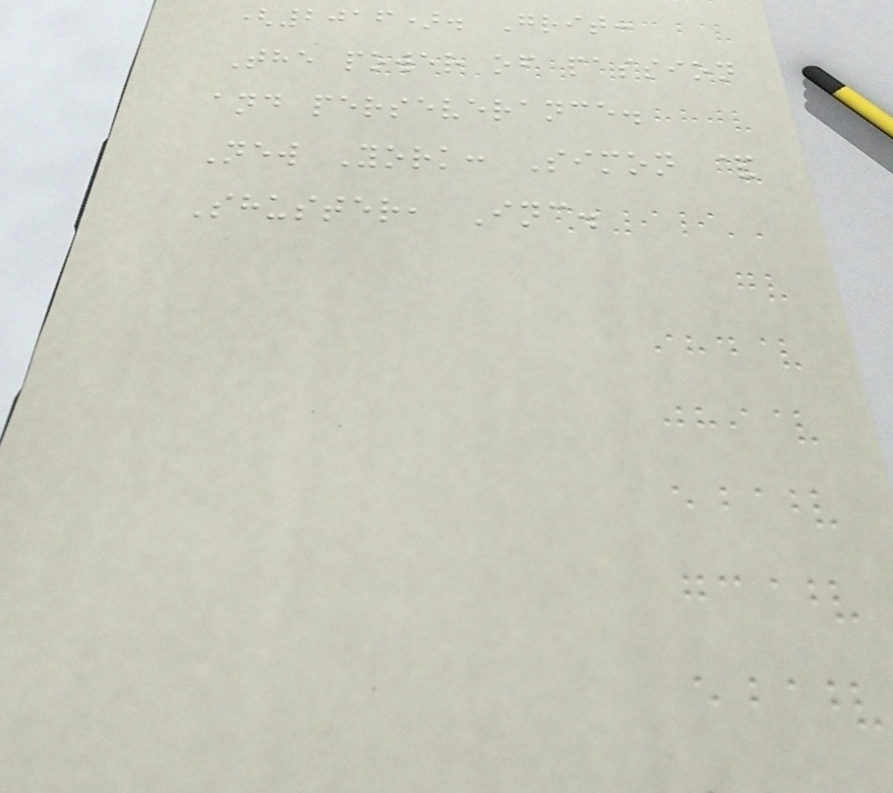(2016). Grit:
The power of passion
and perseverance.
New York: Simon &
Shuster, Inc.
